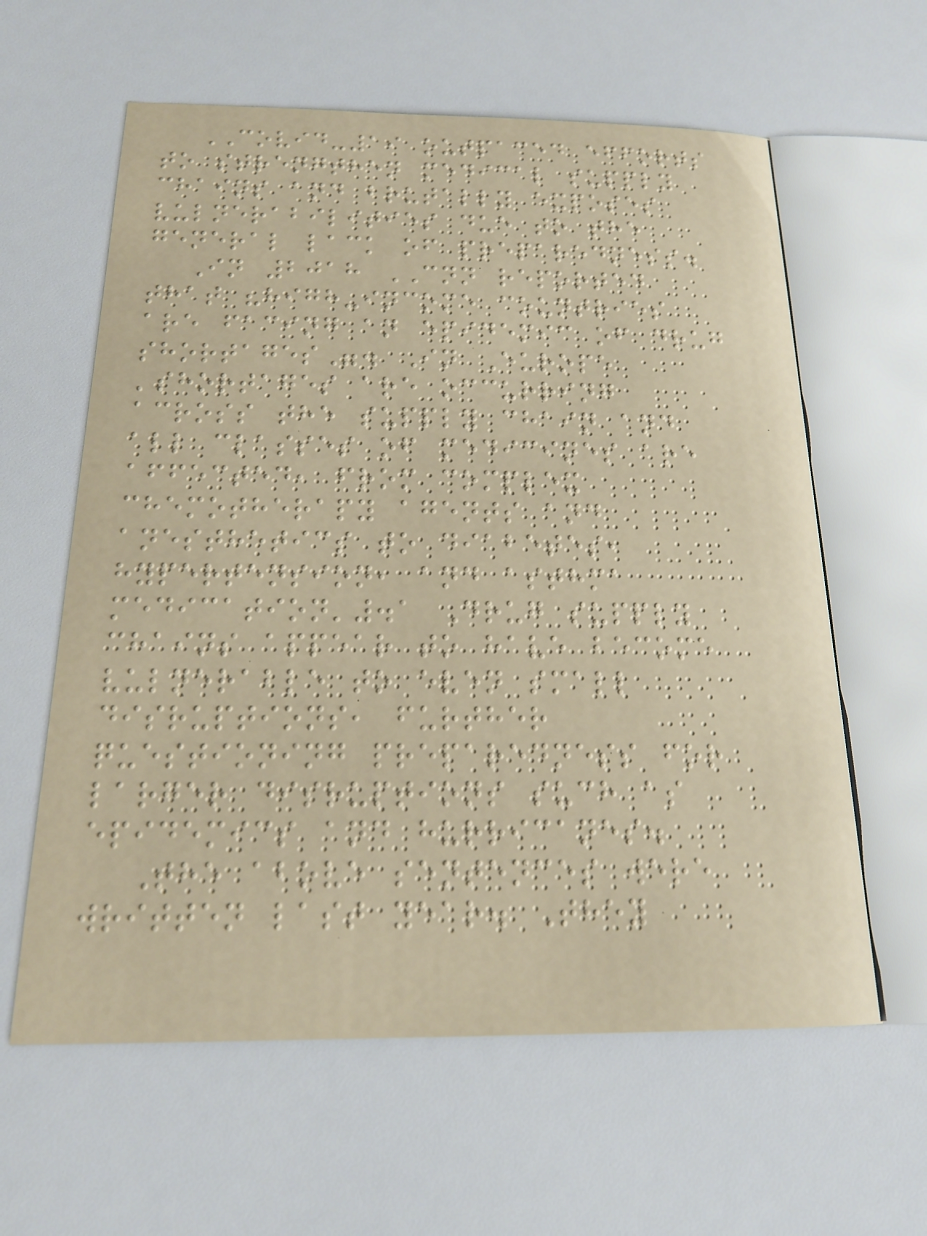COVID-19 outpaced efforts
to strengthen medical supply
chains and brutally exposes
vulnerabilities due to the
general lack of preparedness.
In 2018 CNN reported
that "high-income countries
are facing an epidemic of drug
shortages". In Europe
'shortages are occurring
across the supply chain and
all classes of medicines are
affected, from complex
chemotherapy agents and
anesthetics to diabetes,
hypertension, and asthma
medication'.1 Drug supply
chains appear to have become
vulnerable to even small
disruptions, further
questioning preparedness for
larger disruptions such as
epidemics and hurricanes.
The above sentences were
written last year. They
